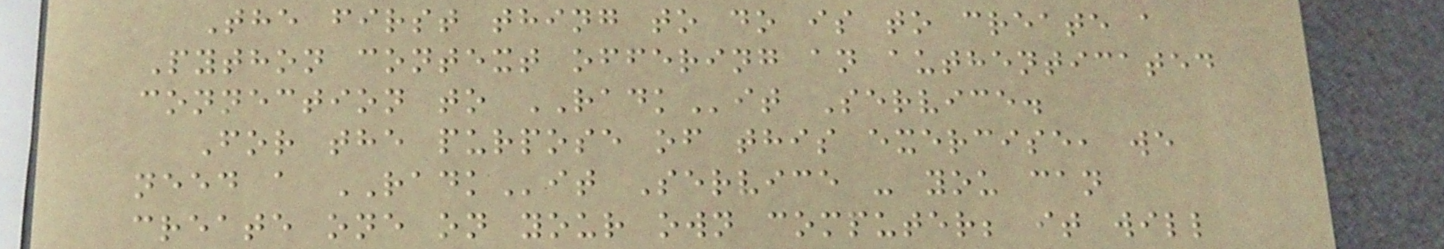The first thing to do is to create a
Python context offering an authenticated
connection to RADKit Service.
For the purpose of this exercise, we
need a RADKit Service - you can
create one on your own computer; it will
